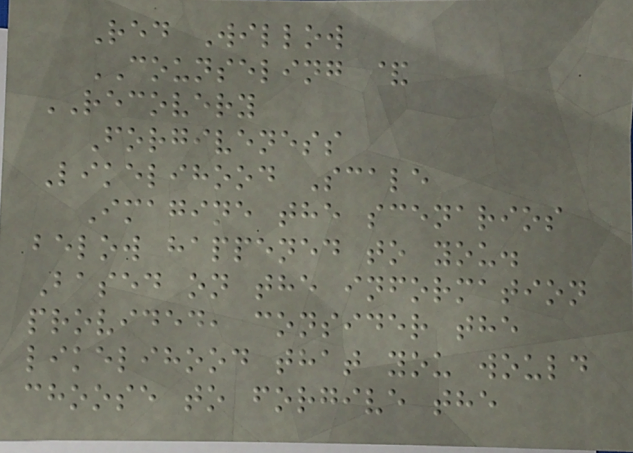Red Willow
COUNSELING &
RECOVERY
Forgiveness
Likelihood Scale
Imagine the scenarios
below happened to you.
Based on the information
provided, consider the
likelihood that you would
choose to forgive the
